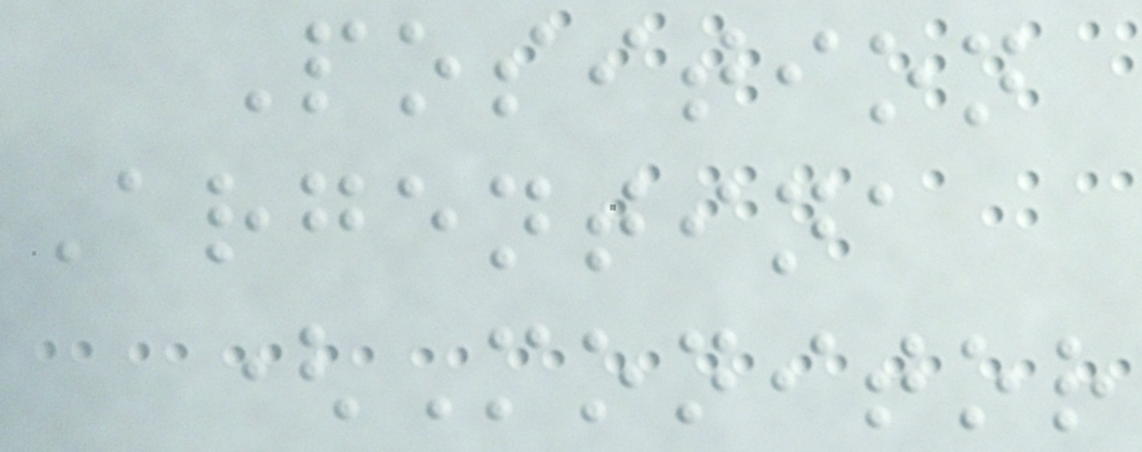Position
Argentina
(Monitor
